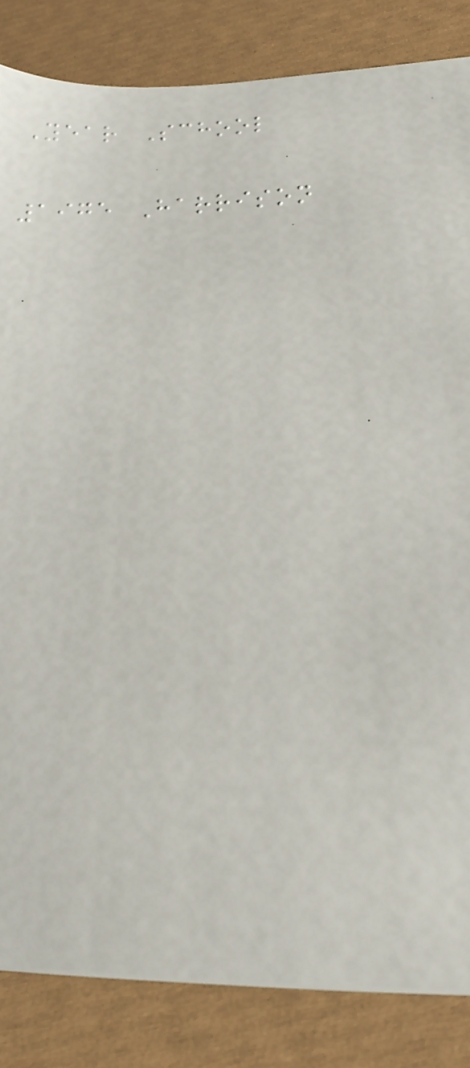Year School
1975 Harrison
